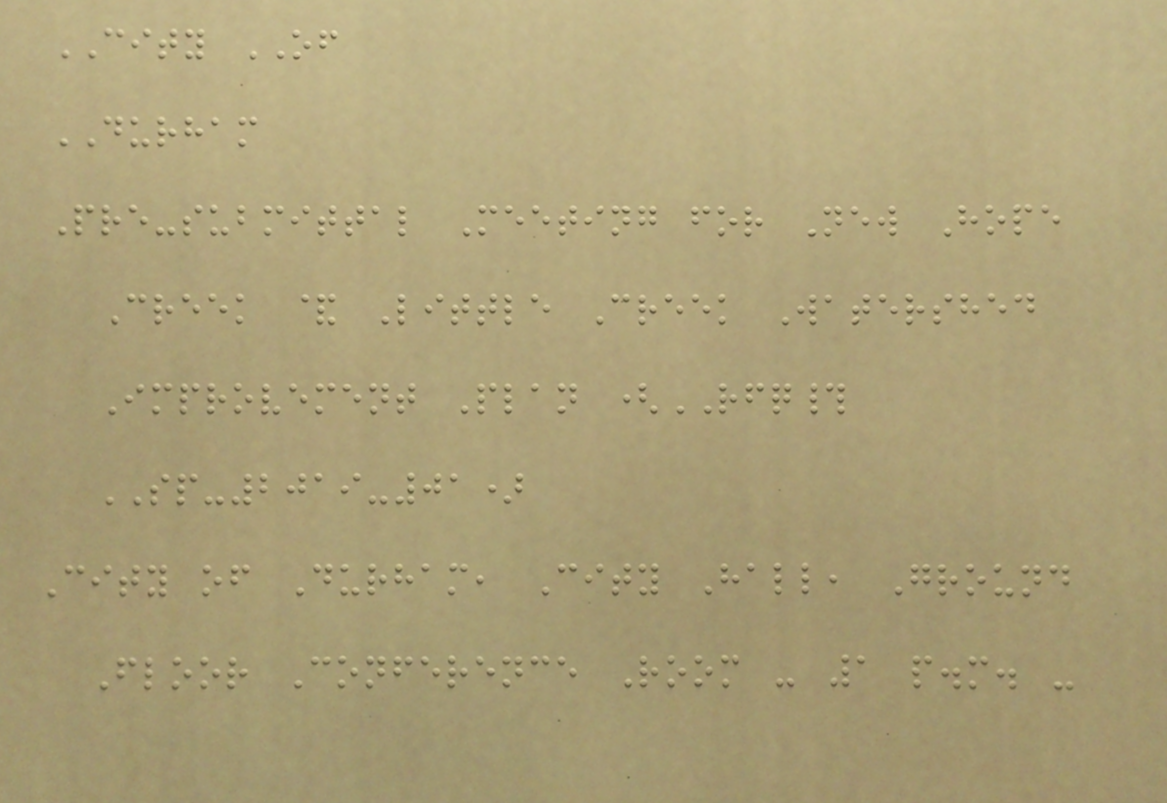CITY OF
DURHAM
Pre-submittal Meeting for New Hope
Creek & Little Creek Watershed
Improvement Plan (RFQ#
SP-2019-01)
City of Durham, City Hall, Ground
Floor Conference Room - 1 p.m. -
